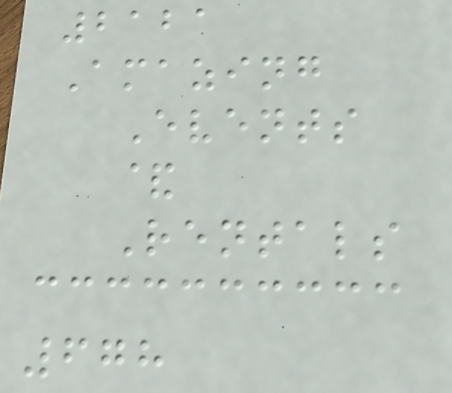2121
Amazing
Events
&
Rentals
678
